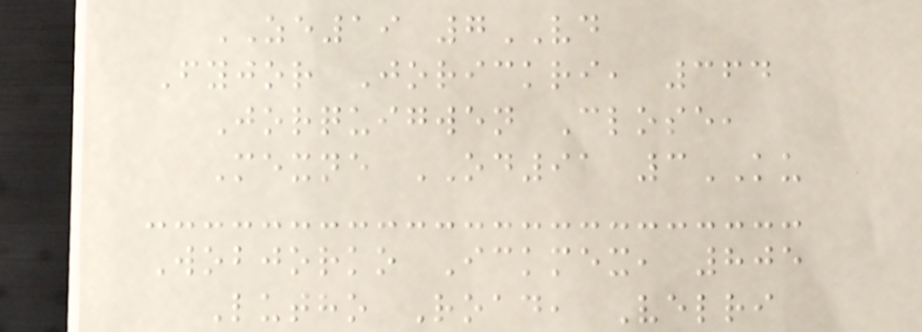ZE19 7VD
Fyjor Jorickri, 364
Jorquigwen Close,
Mexne OD91 3KU
Wobjorko Ickmex, 805
Lutho Road, Velri
